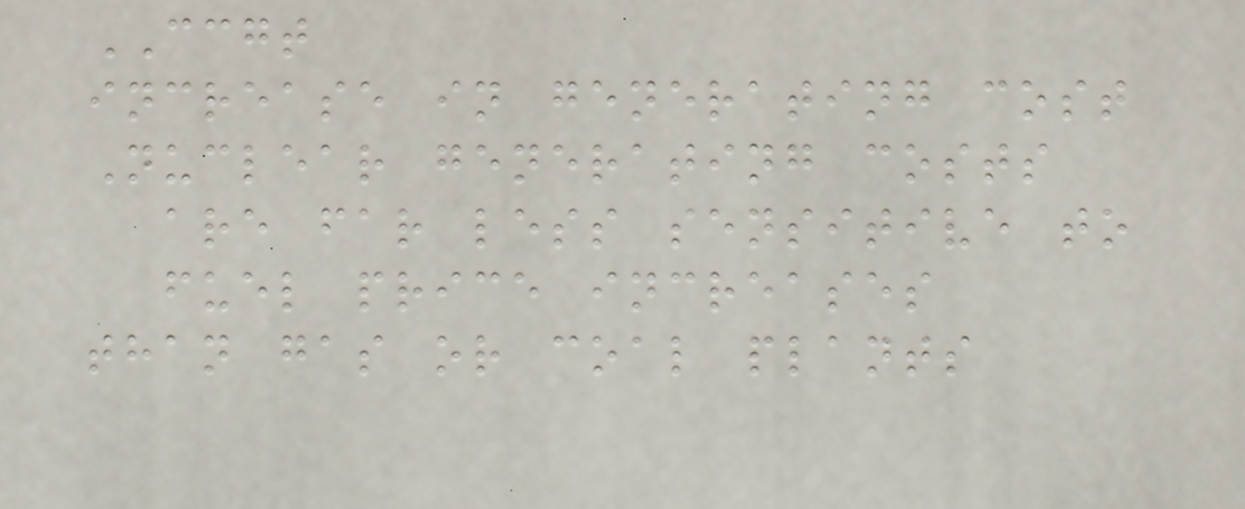CCGT
increase in generating cost
Nuclear generating costs
are far less sensitive to
fuel price increases
than gas or coal plants
